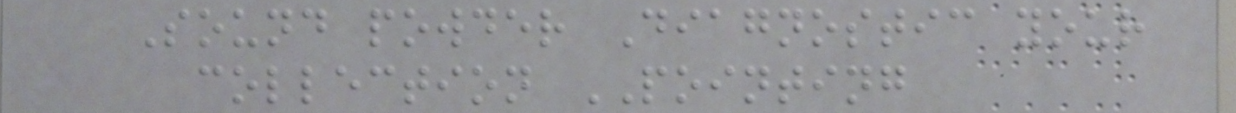Sound powder Diagnostic your
collection POINTING
